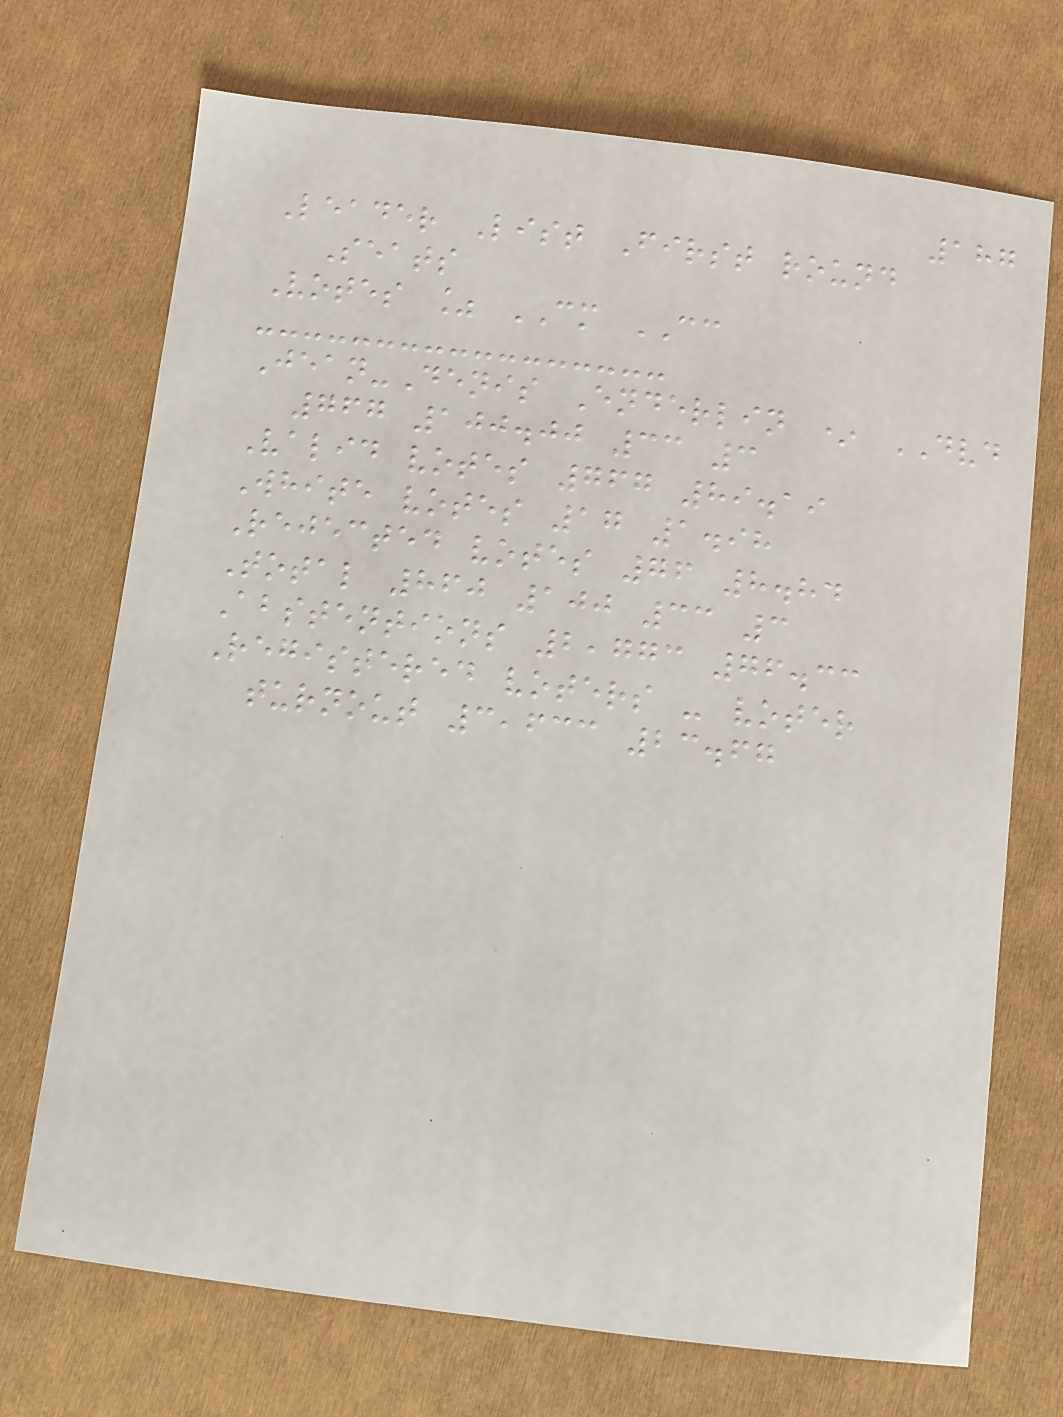187
Leader List First round
Seats
Votes % CM CC
Jean-Denis Enderlin * DVD
767 100.00 33 3
Valid votes 767 89.19
White votes 17 1.98
Rejected votes 76 8.84
Total 860 100 33 3
Abstentions 2,773 76.33
Registered voters - voter
turnout 3,633 23.67
